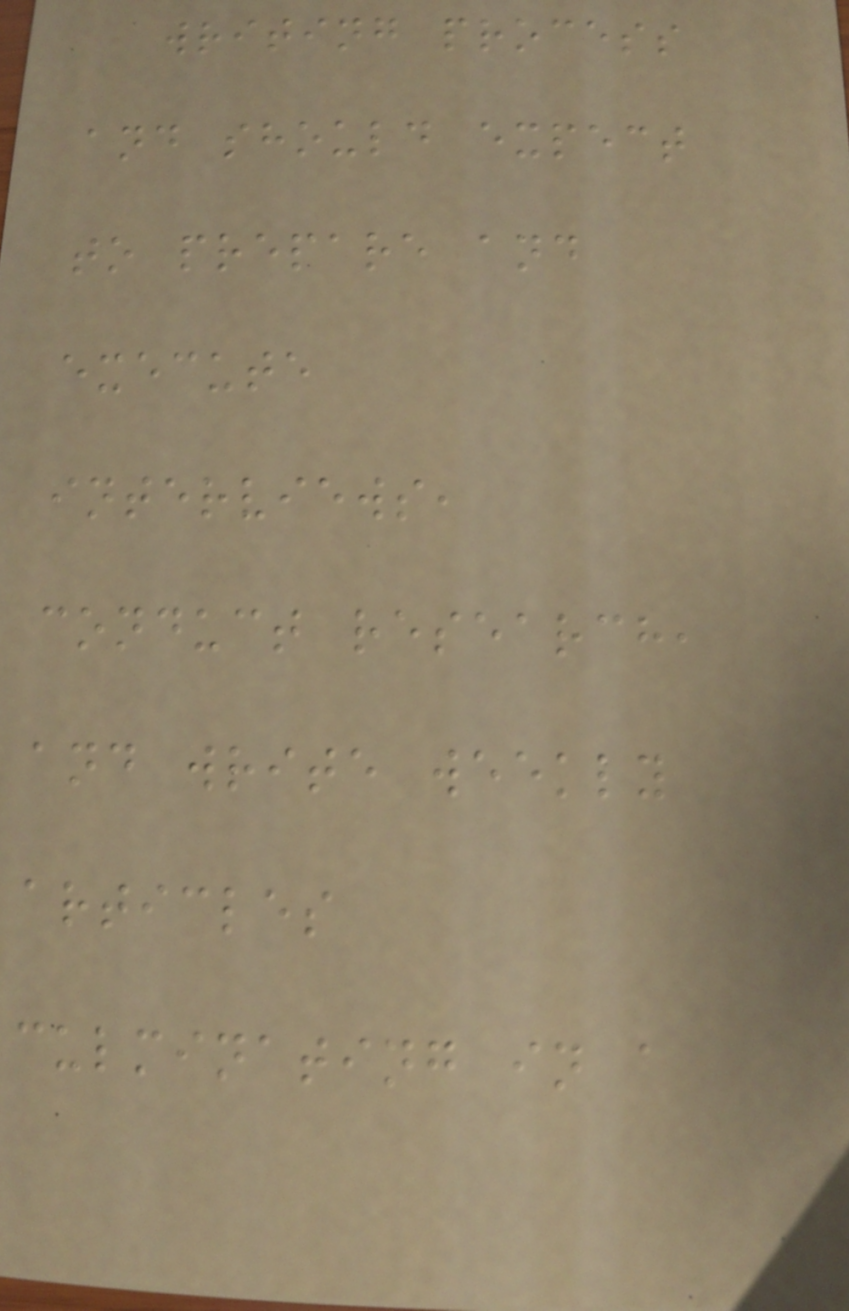writing process
and should expect
to prepare and
execute
interviews,
conduct research,
and write weekly
articles
culminating in a
